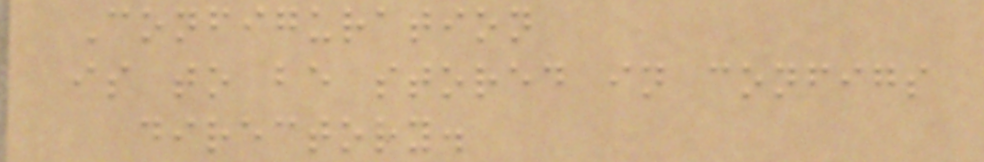Configuration
is to be stored in configs
directory.
